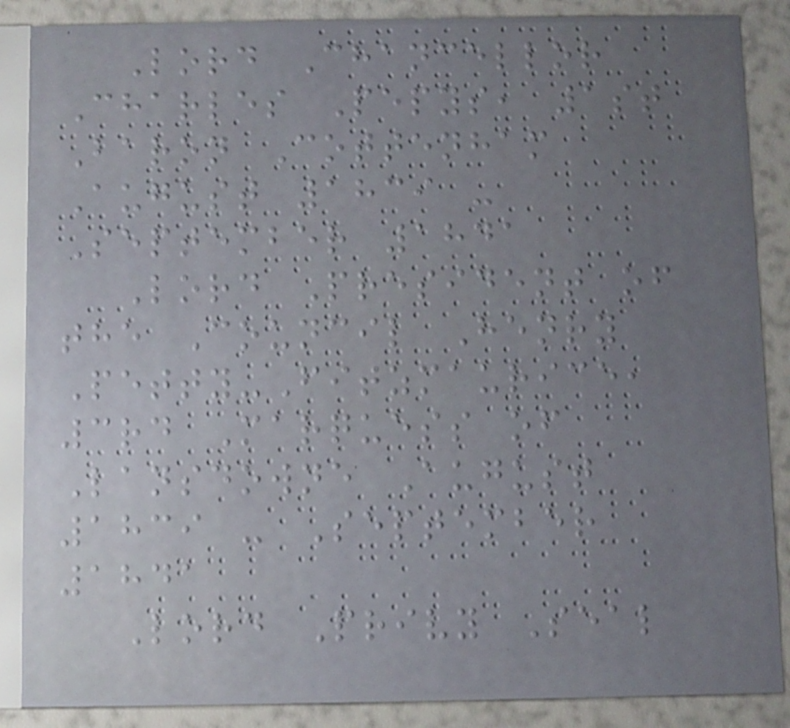Lord Chancellor
Charles Pepys, 1st
Baron Cottenham
August 1839 -
September 1841
Lord President of
the Council Henry
Petty-Fitzmaurice,
3rd Marquess of
Lansdowne August
1839 - September
1841
Lord Privy Seal
